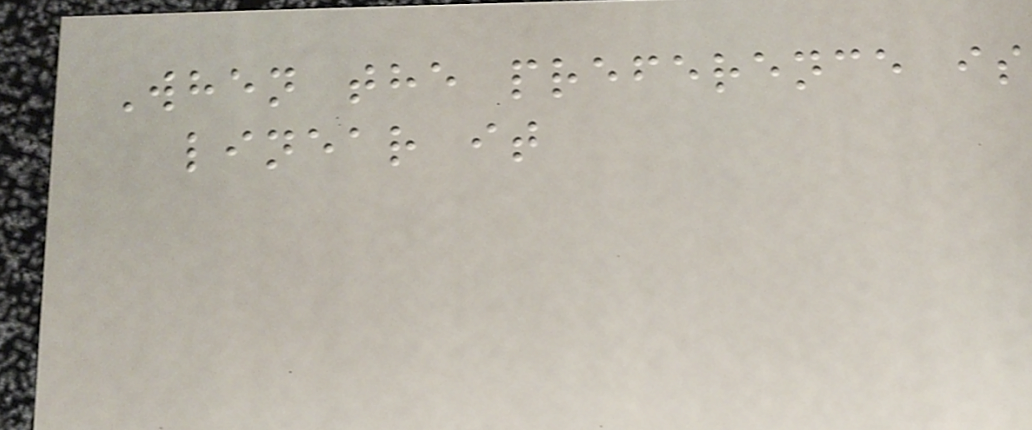When the preference is
linear it
